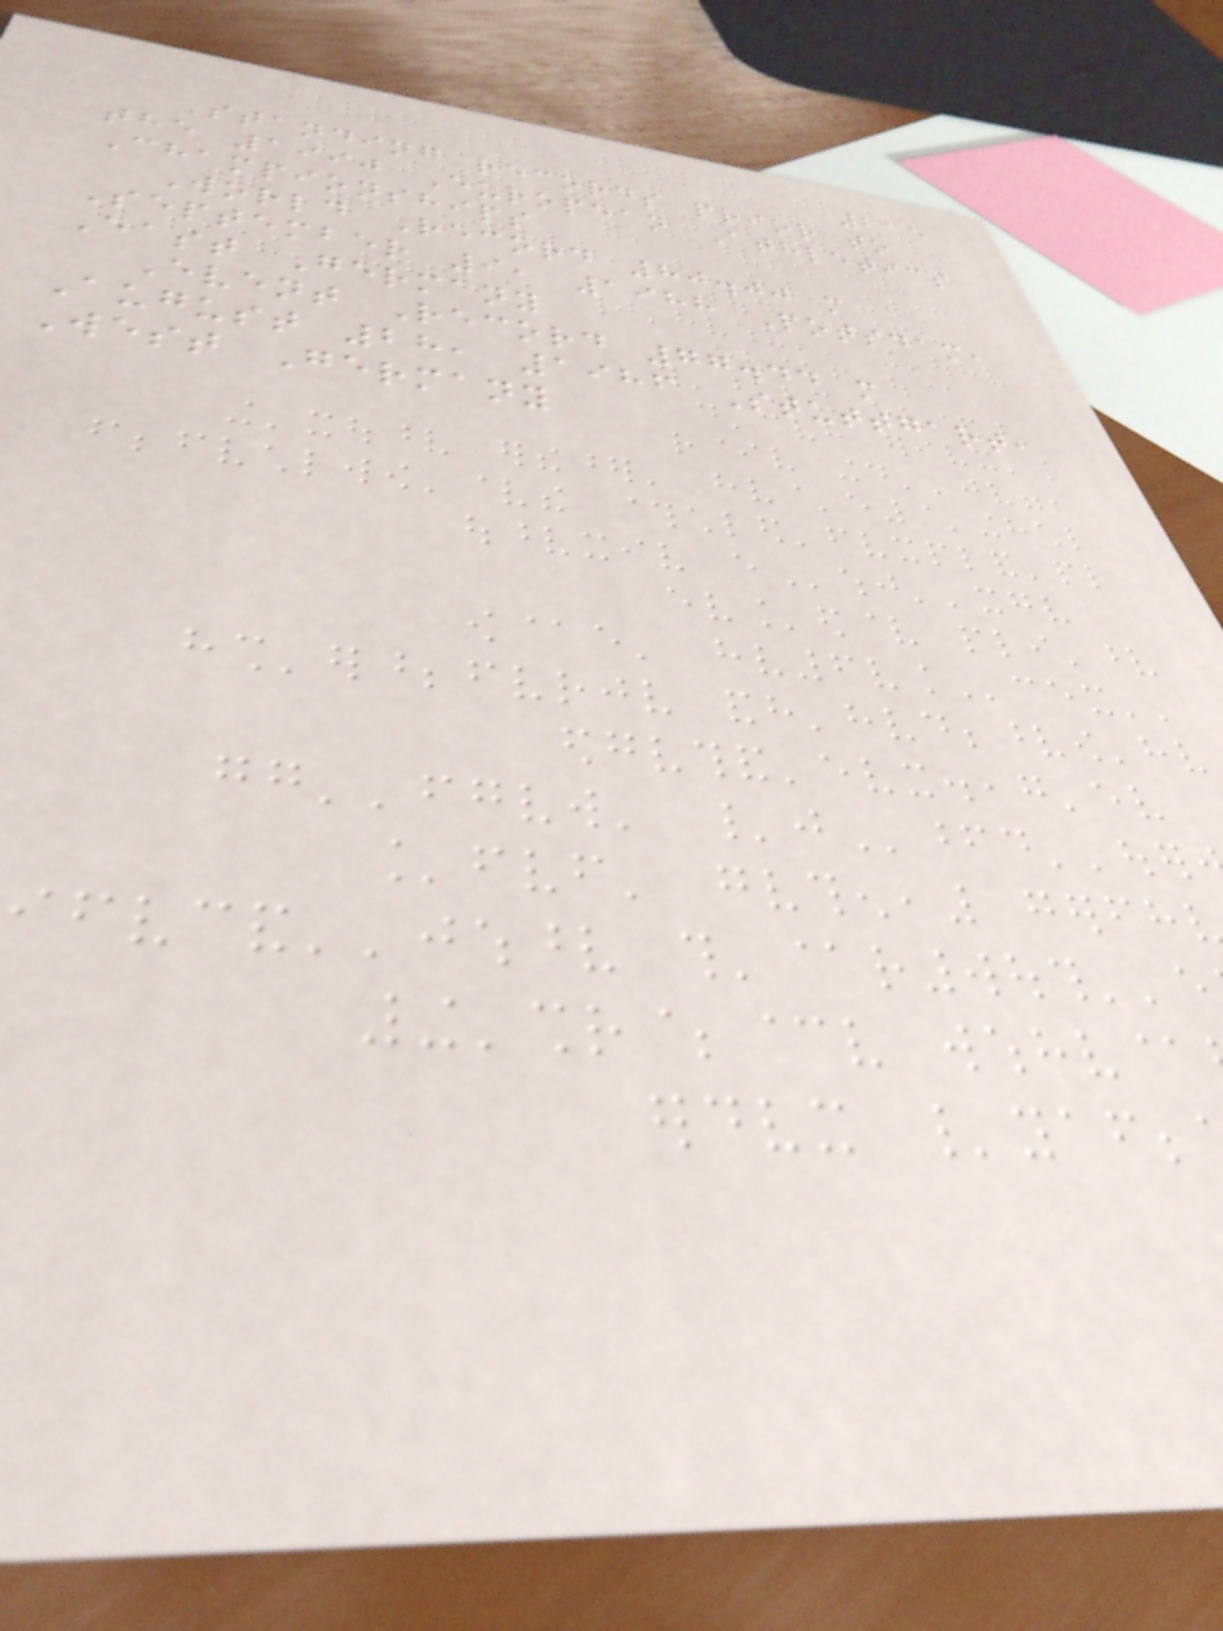215
Standing records prior to
the 1990 European Athletics
Championships
World Record 80.00 m
September 9, 1988 Potsdam,
East Germany
Event Record 77.44 m
August 28, 1986 Stuttgart,
West Germany
